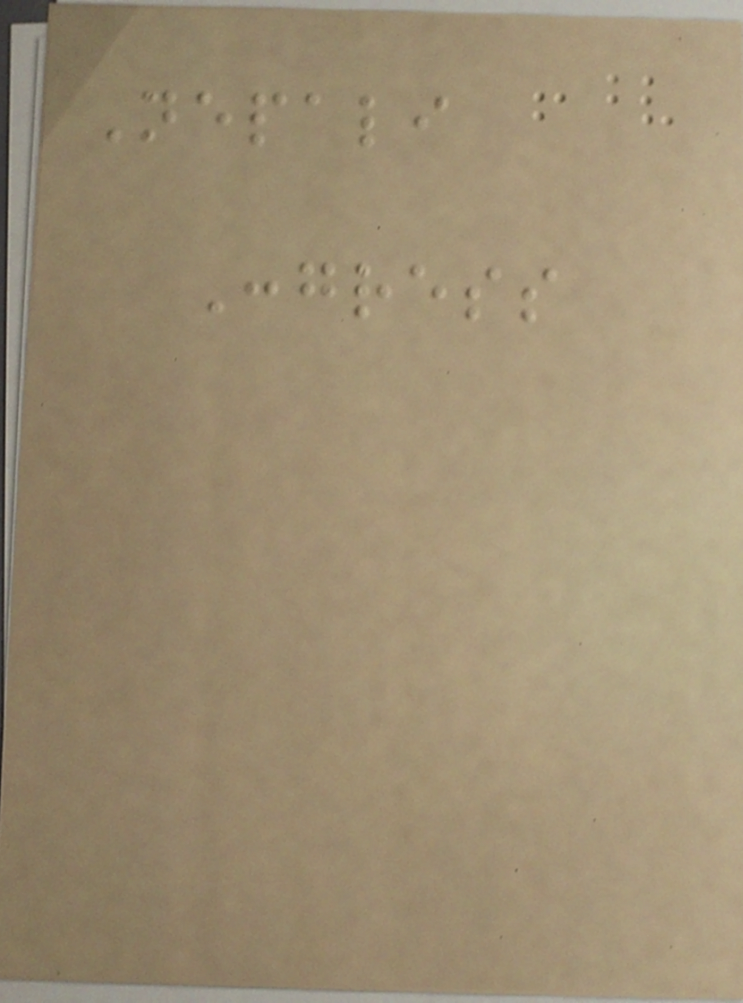Nepali
Congress
